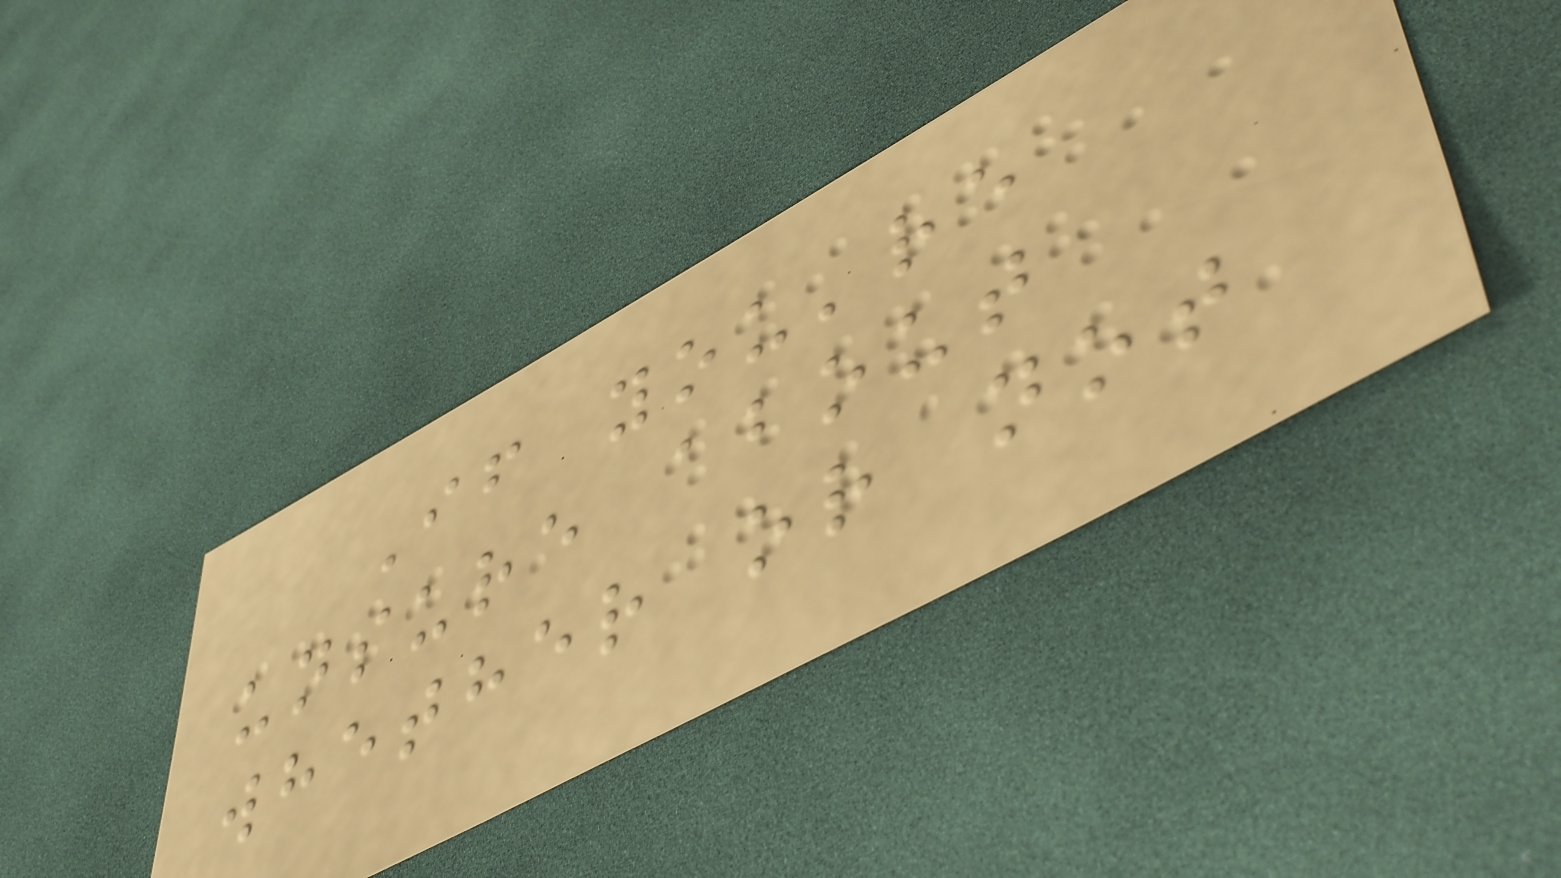If you're
unsure about
whether or not
